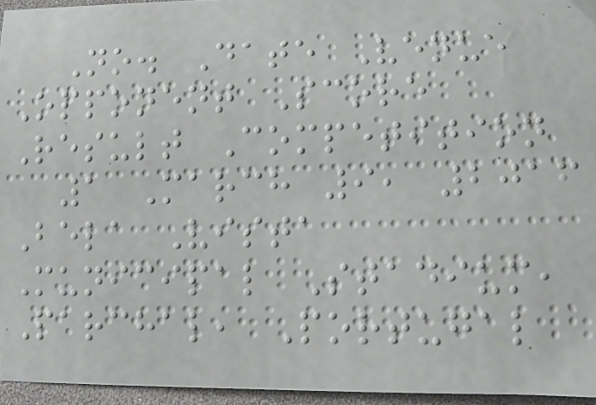No. Date Venue
Opponent Score
Result Competition
1 March 9, 2016
Bela Vista
Municipal Stadium,
Parchal, Portugal
